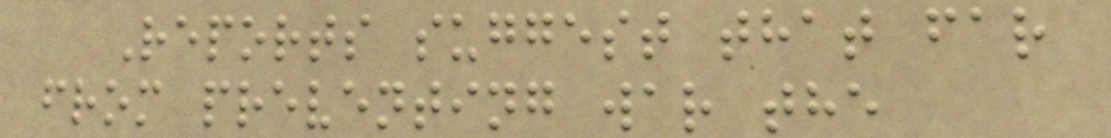Reports suggest that far
from preventing war the
